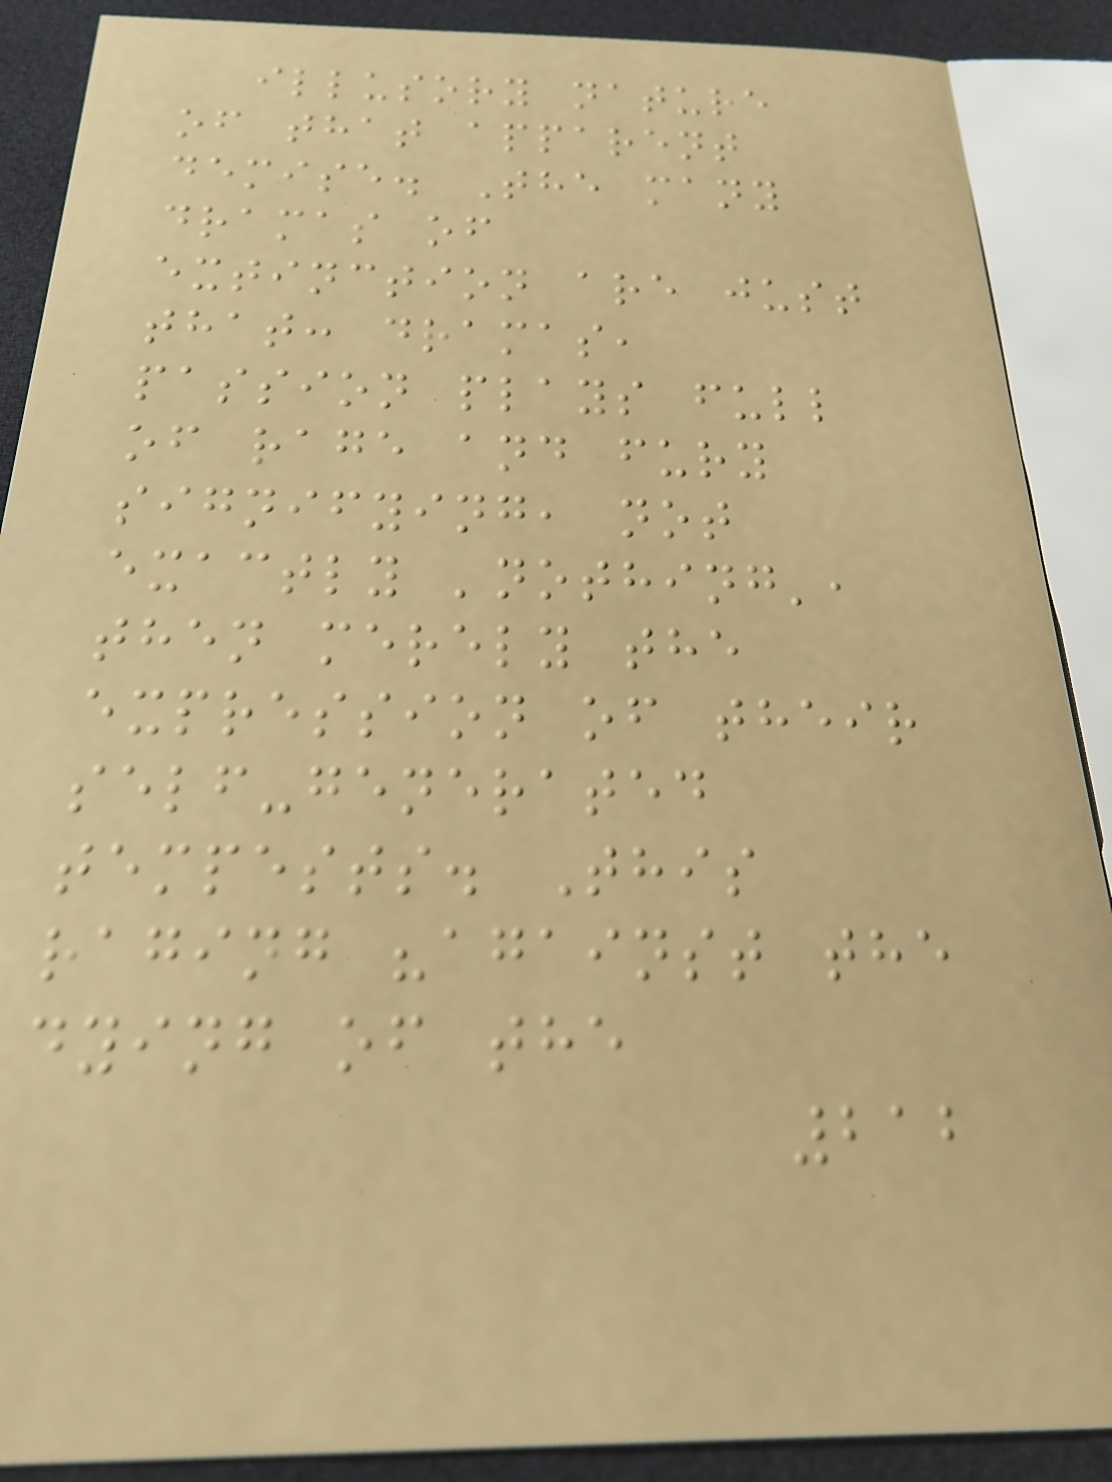illusory nature
of that apparent
demise. The many
dramas of
extinction are just
that: dramas,
passion plays full
of rage and fury
signifying, not
exactly 'nothing',
then merely the
expression of their
self-generated
tempests. This
raging "against the
dying of the
212
